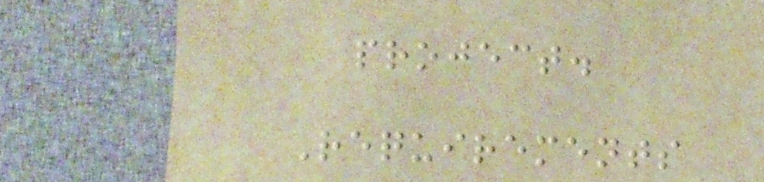project.
Requirements
